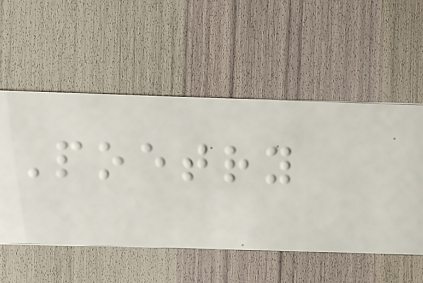Poetry
